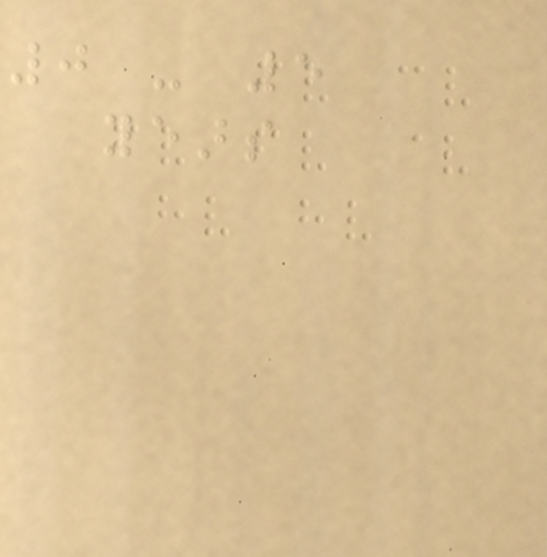0 - 5
years
